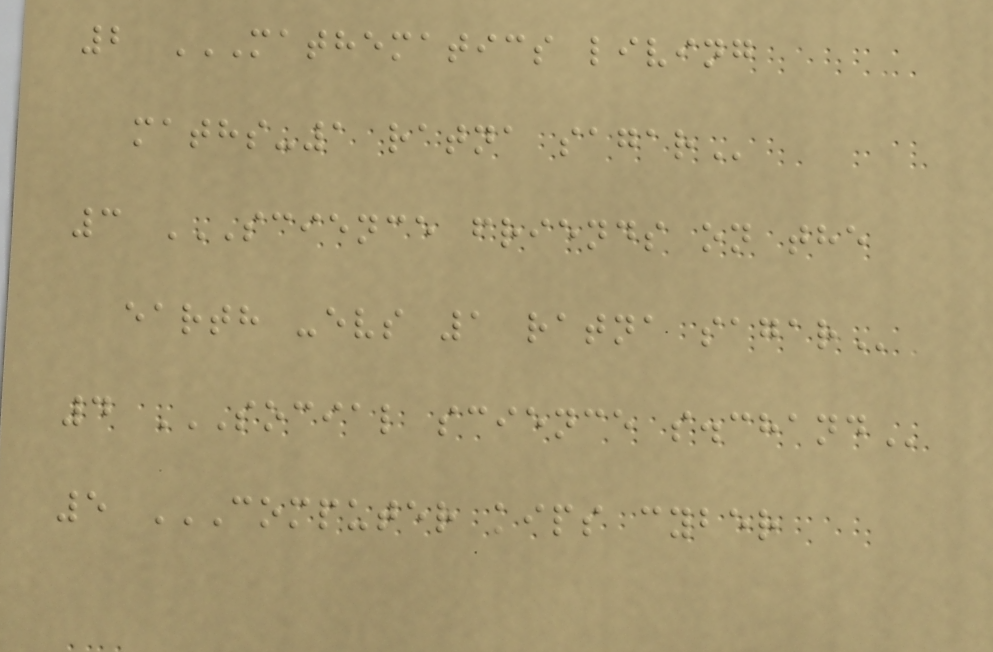2 MATHEMATICS LIVING
MATHS-1 RATNA SAGAR
3 SCIENCE FRIENDS ON THE
EARTH -EVS 1 RATNA SAGAR
4 SOCIAL SCIENCE S.CHAND
5 COMPUTER KIPS CYBER
